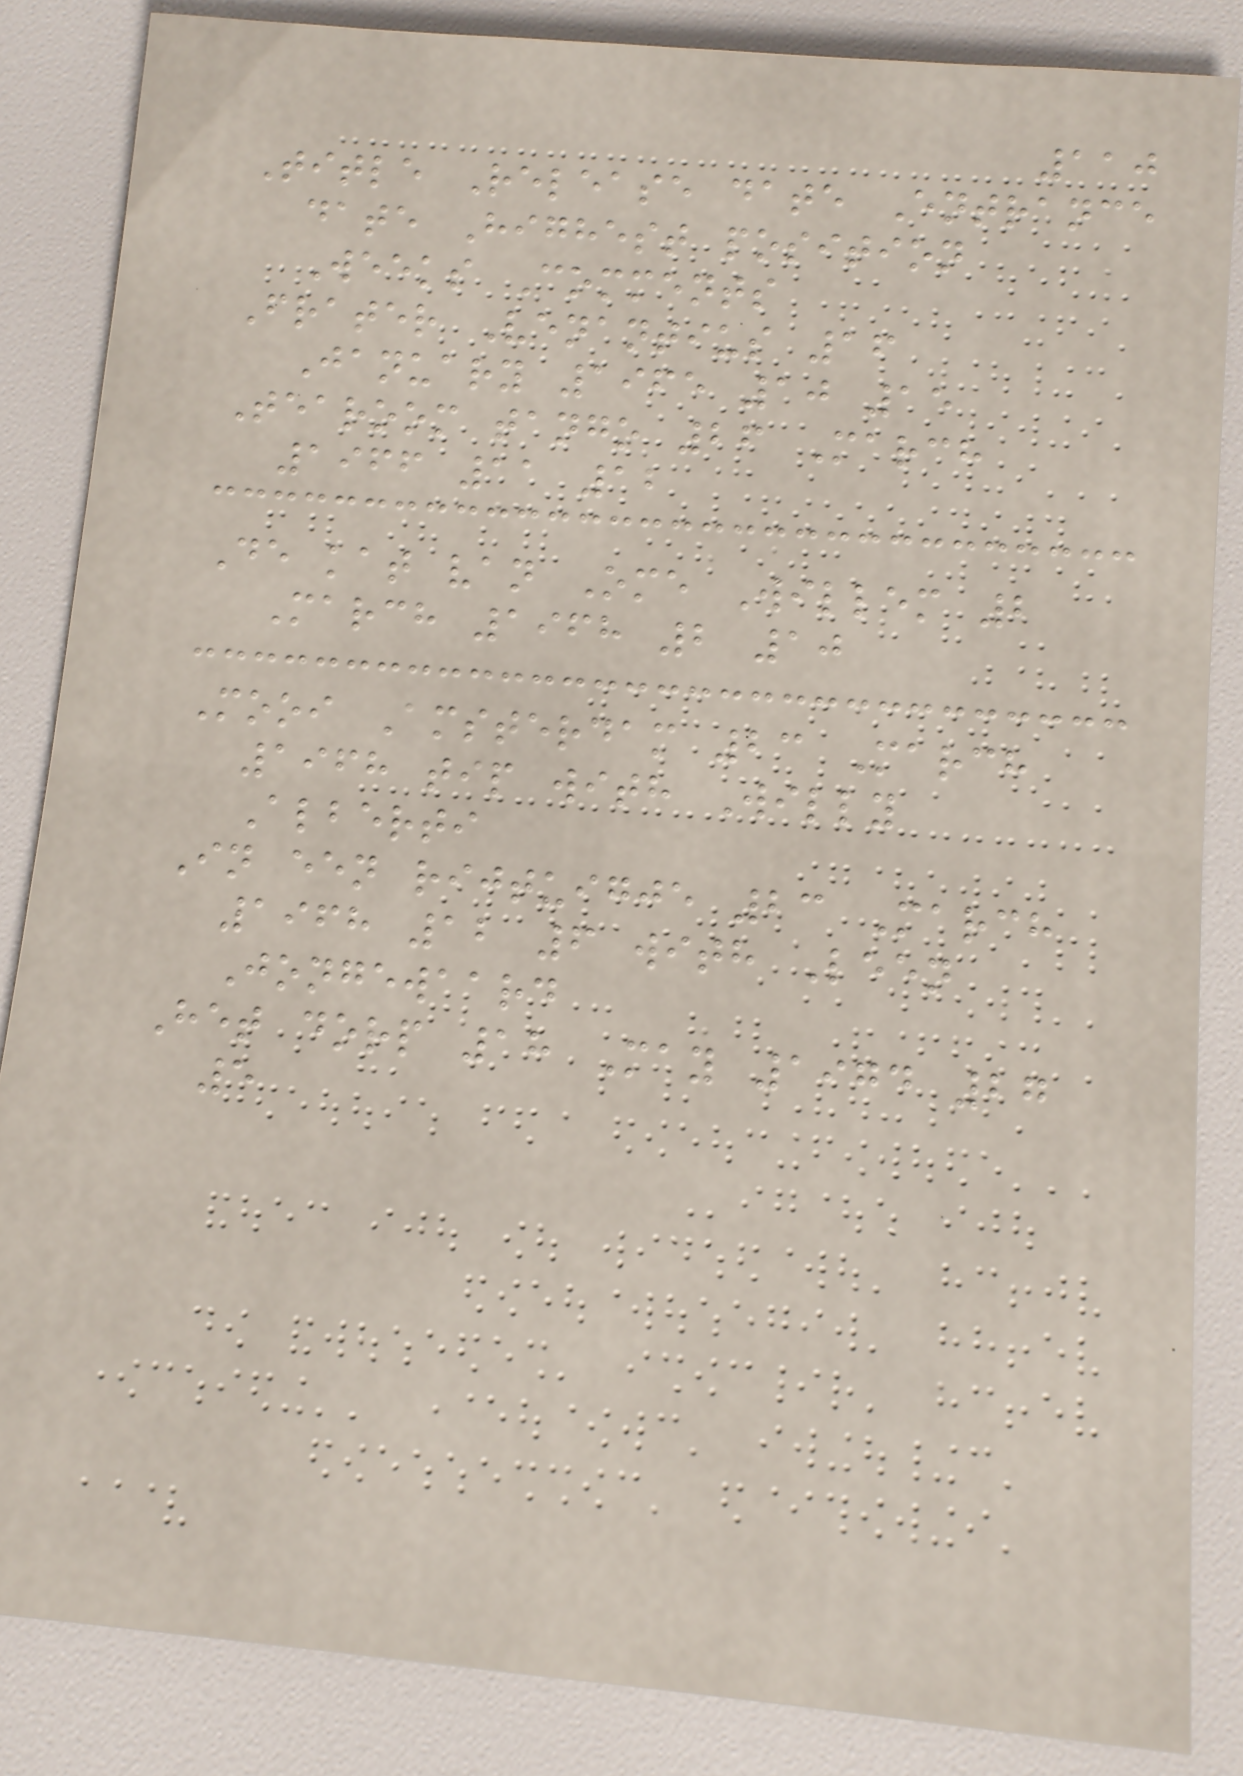110
Title Release date Entrance
date Highest position
Weeks Comments
Frater Venantius 16
January 1965 10 15
Tearoom tango 26 March
1966 11 12
De kat van Ome Willem 2
March 1968 2 10
Mooi Amsterdam 23 March
1968 tip with Willy
Alberti
In een rijtuigje 23 March
1968 12 6 with Leen
Jongewaard
Het dorp 18 May 1974 27
5
